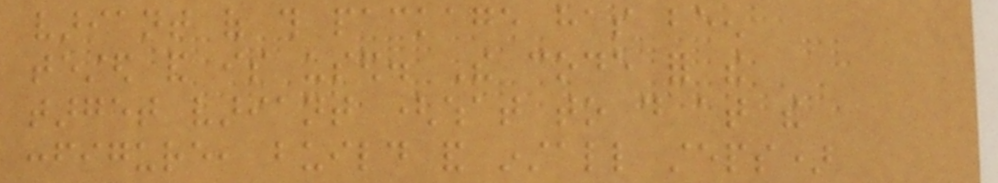variant of this package has been
tested and is used. The code for the
target variant (what to do at the
configure, build and install steps)
